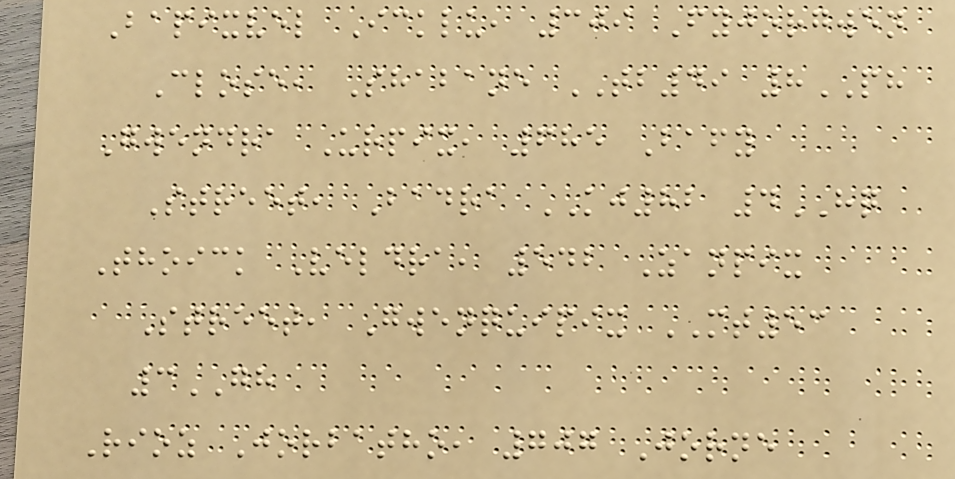Bapixvel Icklu, 309 Fyjorgwen
Close, Shabane TB49 8PH
Gwendra Urpix, 685 Bafy
Street, Badra KJ82 4HQ
Thoick Veldra, 542 Zanpix
Street, Gwenquipix MT53
3GH
Rioz Jorbatho, 707 Jorne
